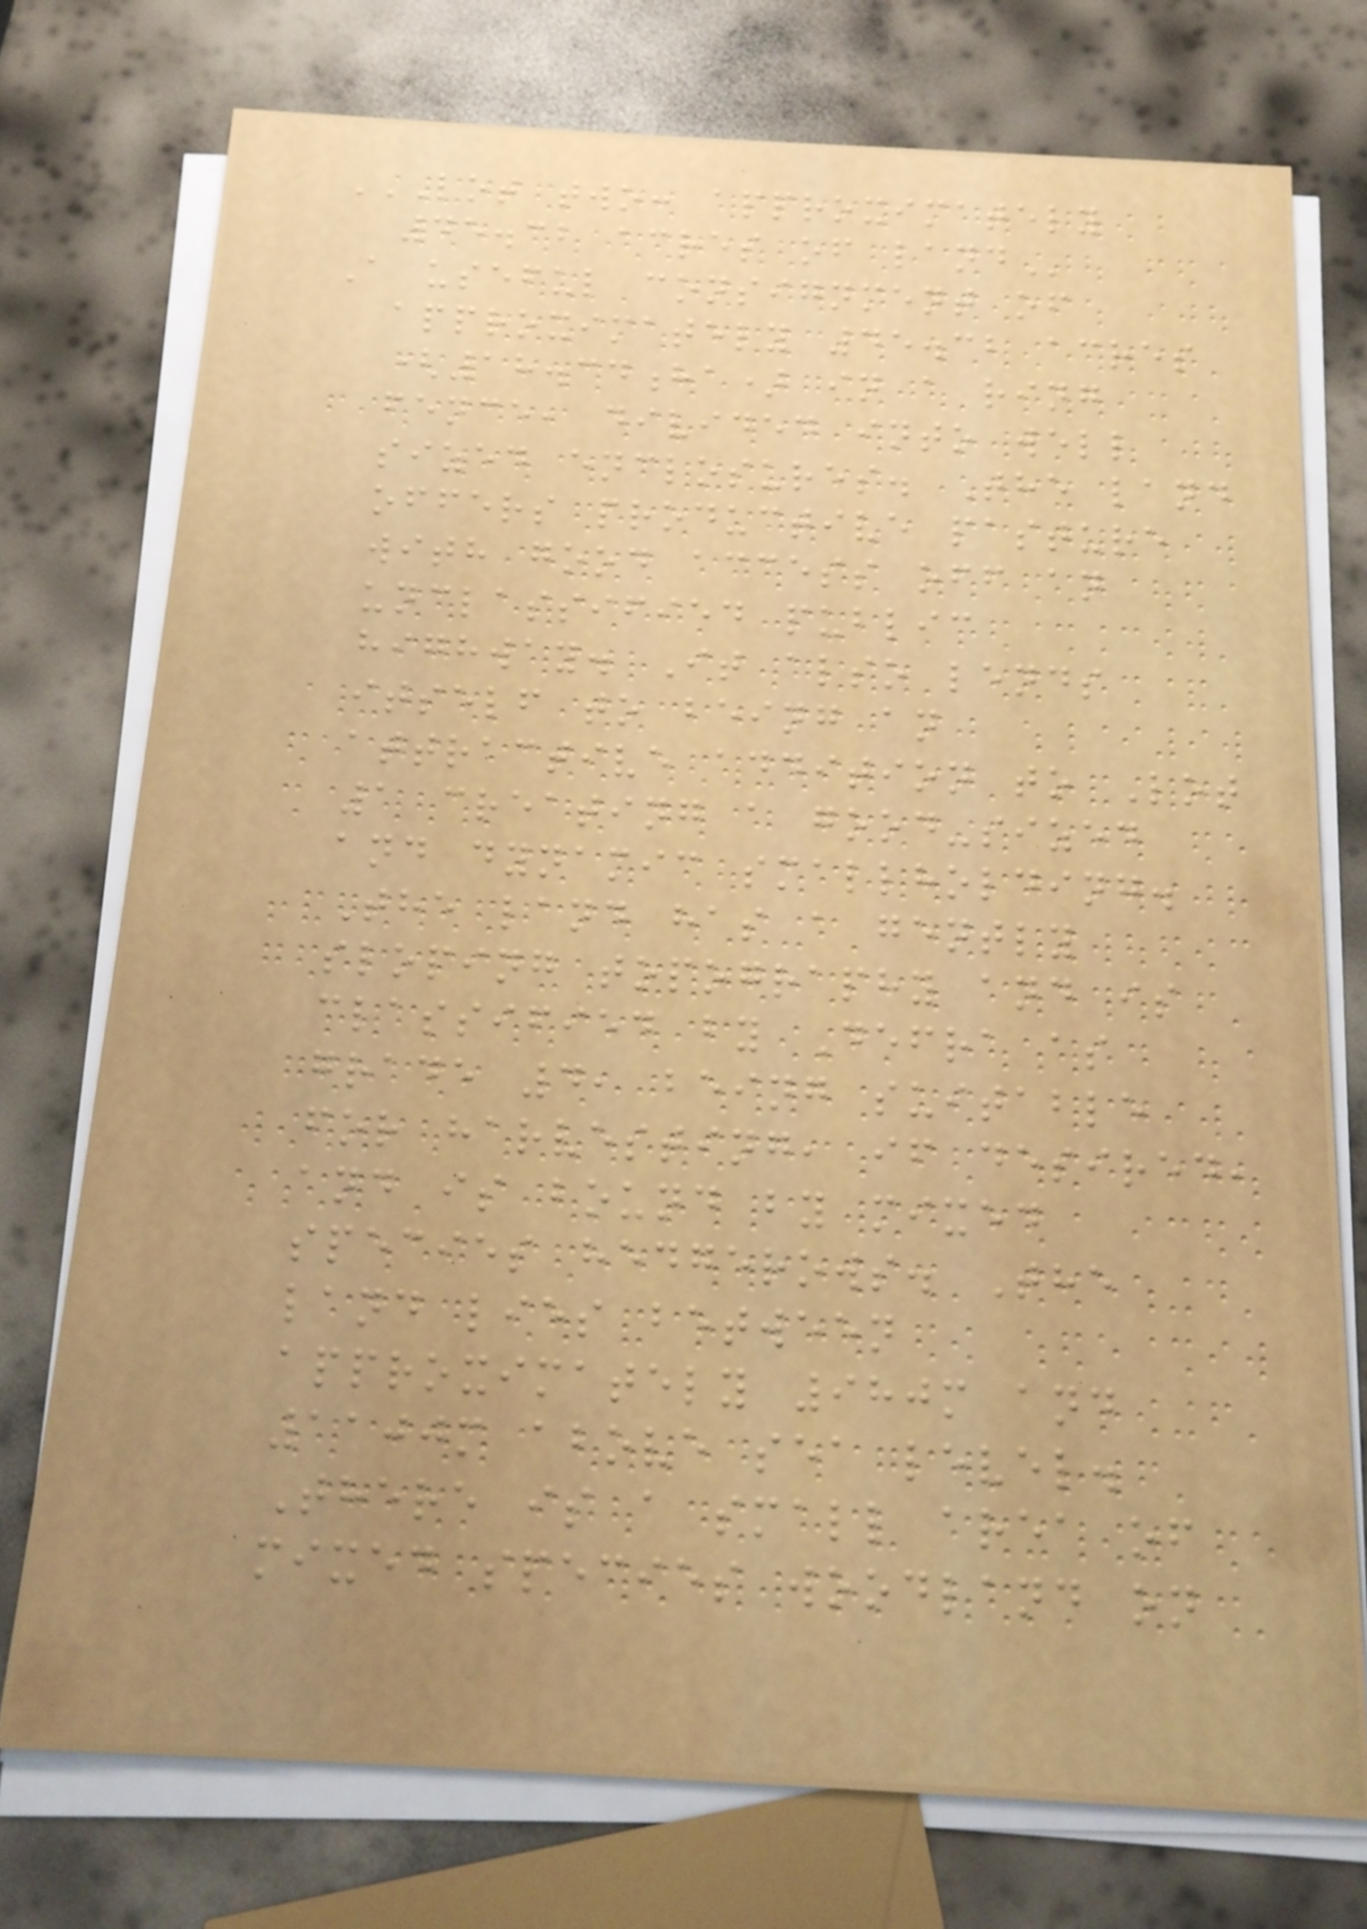LOT TWO: APPROXIMATELY
45.32 ACRES OF LAND
A useful consignment of
approximately 45.32 acres
(18.34ha) in a ring
fence, divided into well
sized enclosures. The land
offers productive pasture
with good access off an
unclassified public
highway. It also lends
itself to being an
attractive addition to Lot
1 creating a good-sized
and dynamic smallholding.
The land has a gently
sloping topography and is
classified by Defra as
grade 4, being suitable
for harvesting, if desired,
and is bound by mixed
species hedgerows. The
land lies between
approximately 980m and
1100m above sea level.
There is a small area of
mixed species woodland on
